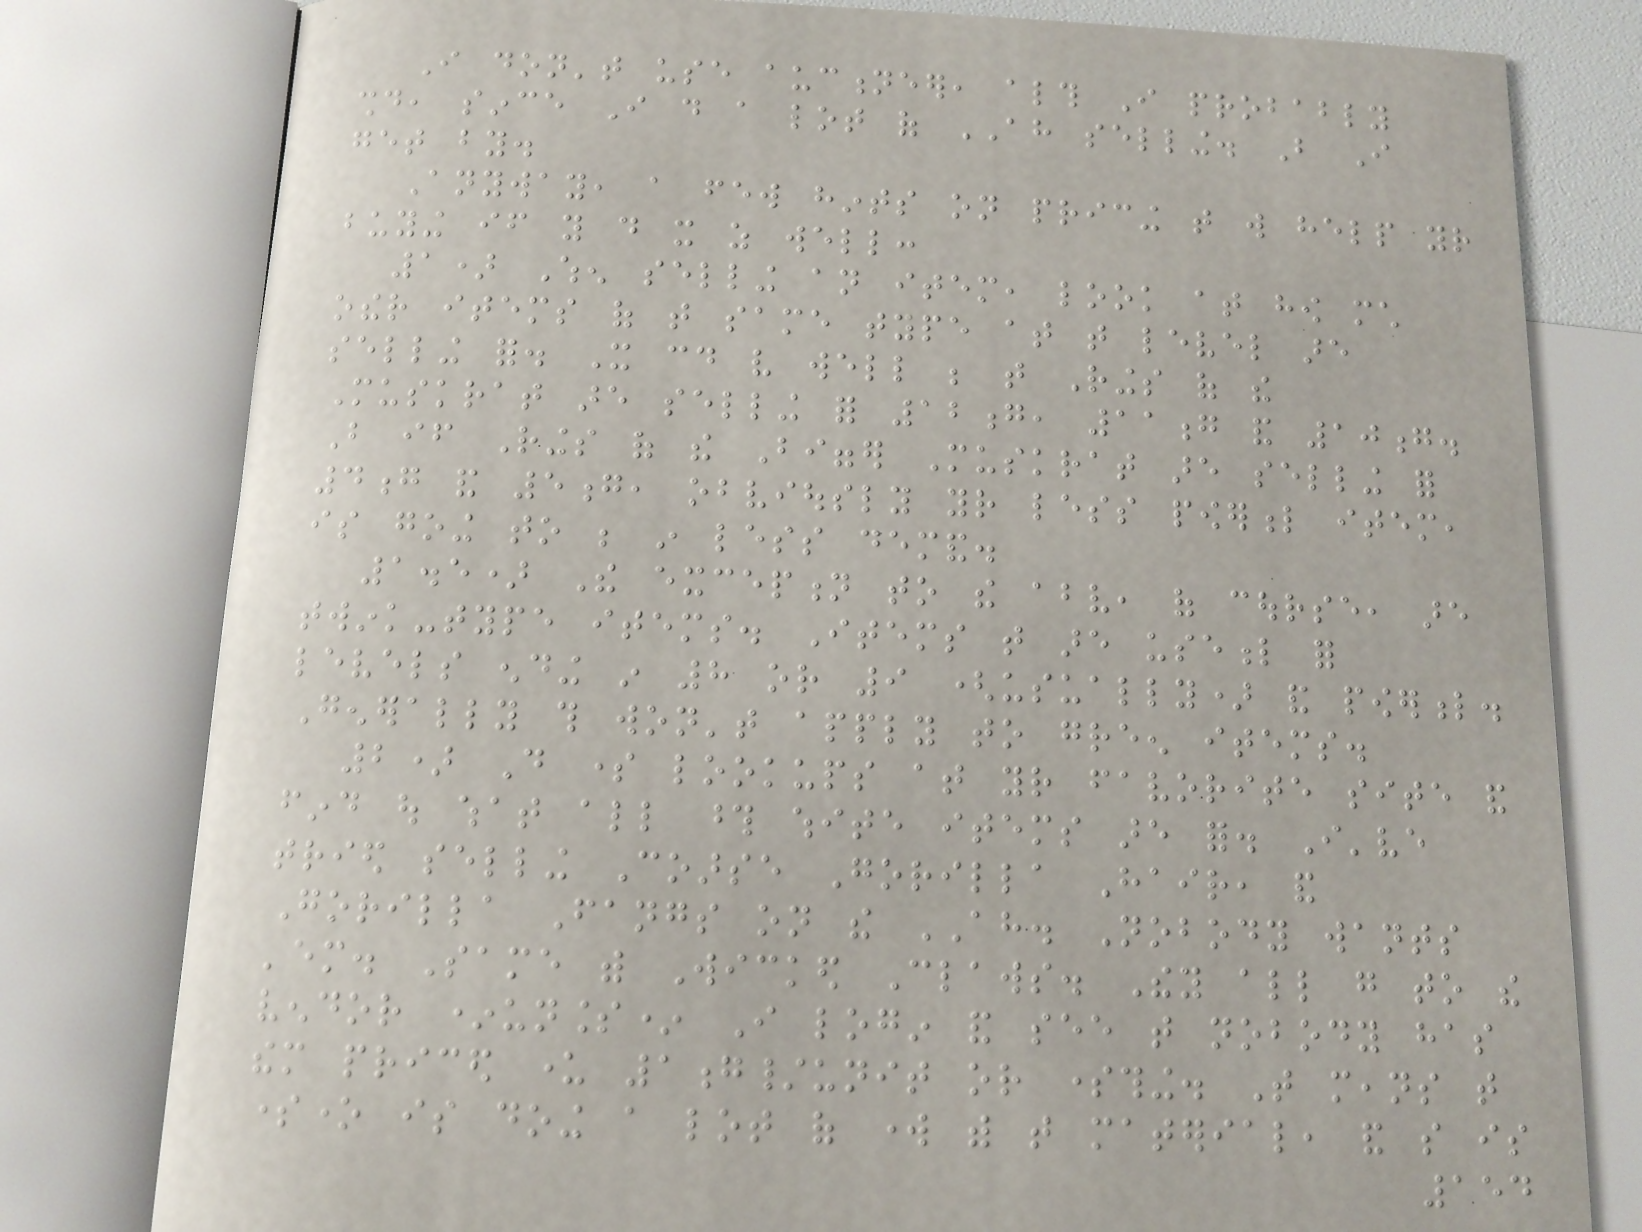I don't use auctioneer, although I probably
should, since I do a lot of AH selling. But I
get by.
Anyway, a few hints on pricing that will help your
buying if you do it as well:
1) When selling an item, look at how much
other items of that same type at that level are
selling for. It could very well be that Rings of the
Muskrat are selling for 12g, 11g and 10g.
But if Rings of the Bigger Muskrat are selling for
4g and 5g, obviously your less powerful item,
is going to be in less demand.
1.5) The exception to the above, of course, are
twink-type items. Items that are useful for
levels ending in 8 or 9 (usually) and powerful.
Generally this won't apply to green items.
2) Do some lookups at your favorite site and
find out what all those white items are for. I've
tried selling Coarse Gorilla Hair, and
Gorilla Fangs on the AH. Nobody wants
'em. Same with Wicked Claws. They all go to the
vendor *unless* I login and see that nobody has
them priced under 1g/unit or something. That means that
someone is doing a lot of work with that material, and so is
154
